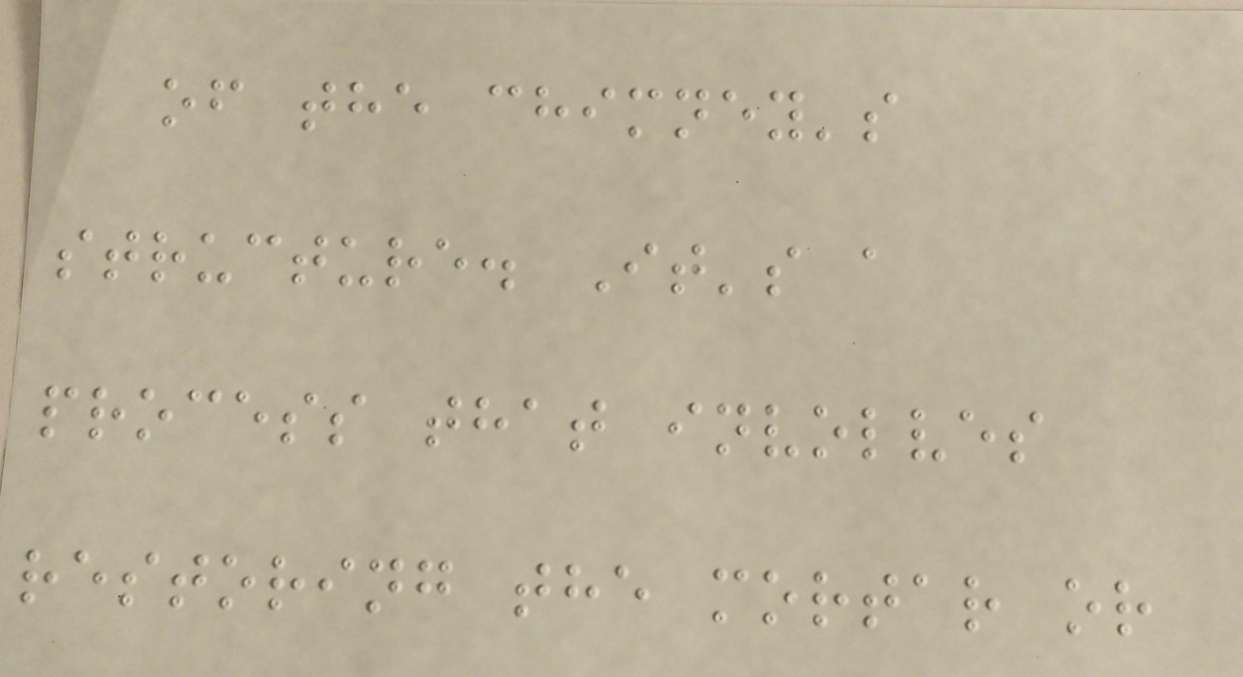of the chimney's
structure. It's a
process that involves
restoring the mortar or
